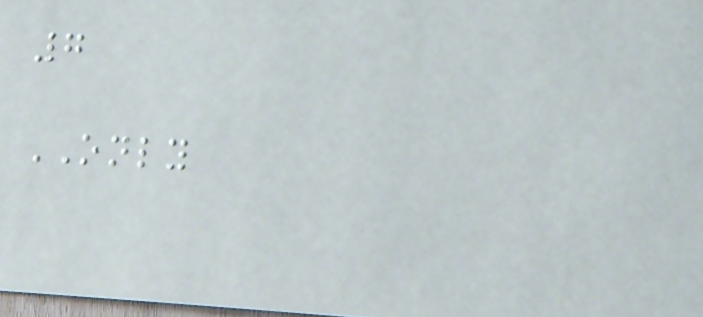7
ONLY
